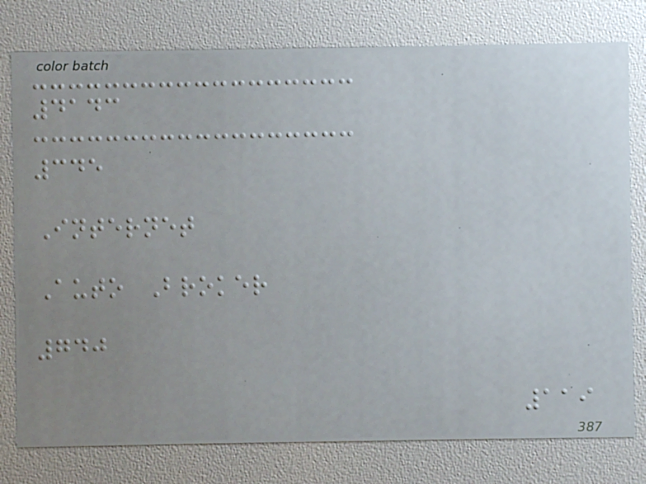4143
345
Internet
Auto Broker
740
119
